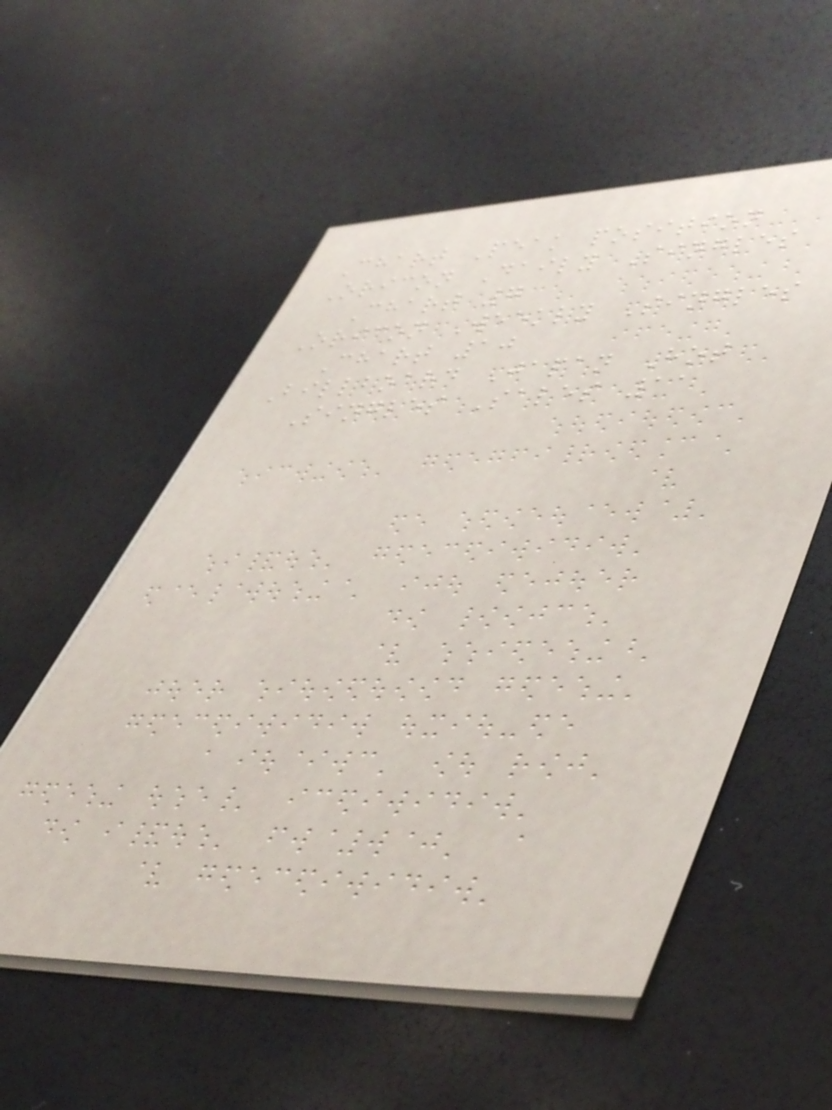Chart Peak position
Oricon Daily Singles
Chart 7
Oricon Weekly Singles
Chart 10
Billboard Japan Hot
Singles Sales 11
